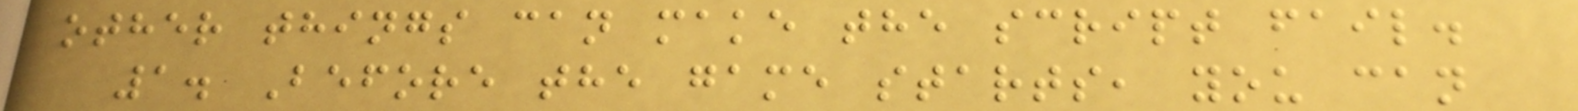other things can make the script fail.
1. Before the game starts, you can
